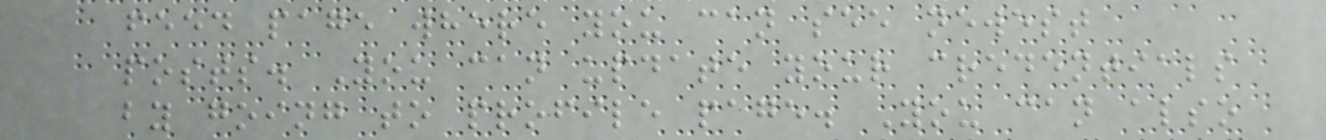feed page where you can see newest
posts. You can update your credentials
by going to profile page. You can also
